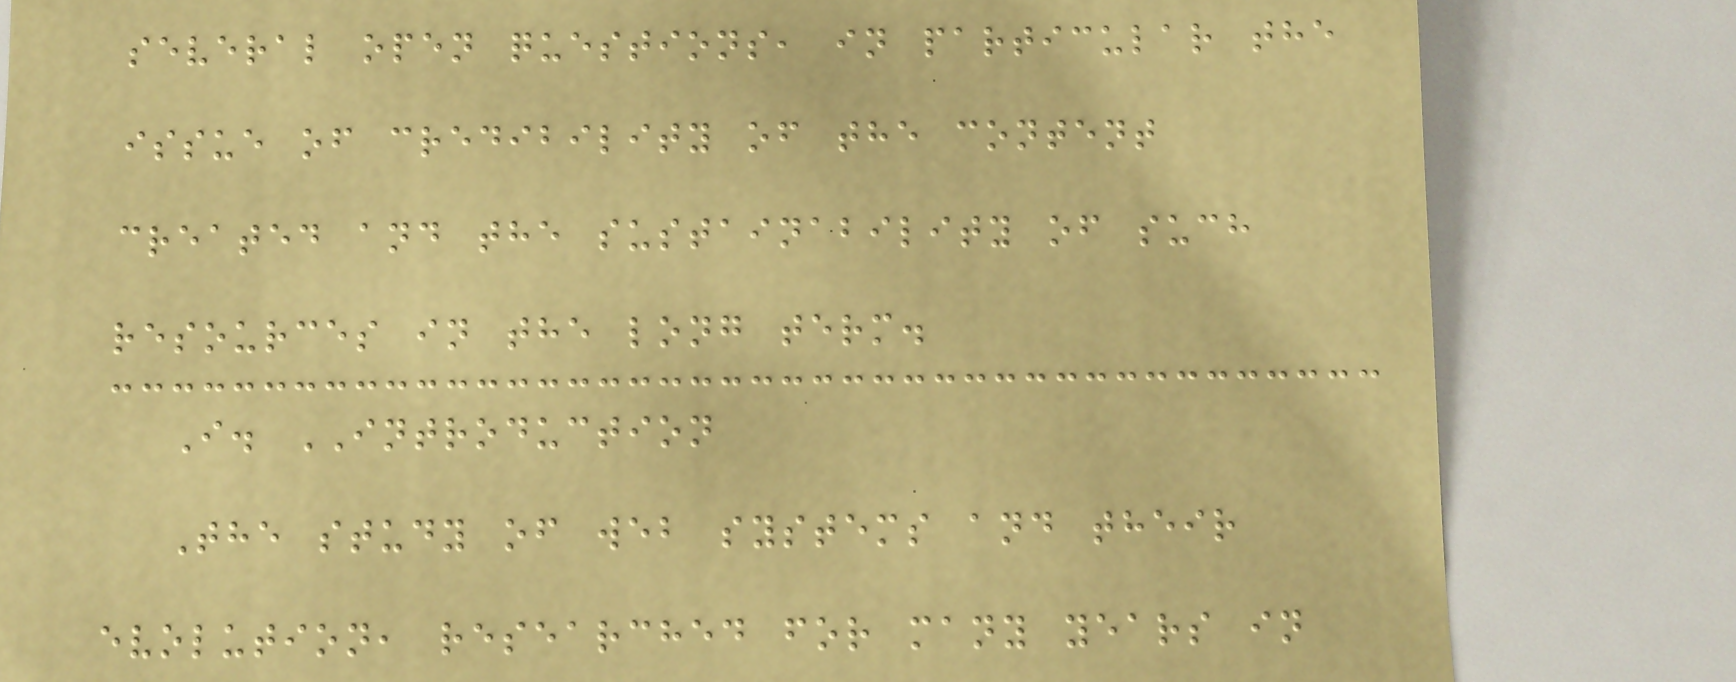several open questions, in particular the
issue of credibility of the content
created and the sustainability of such
resources in the long term.
I. INTRODUCTION
The study of web systems and their
evolution, researched for many years in
